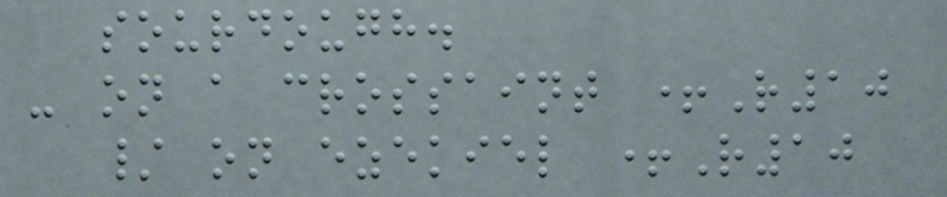sourdough.
- on a crossaint +R10
/ on ezekiel +R10
